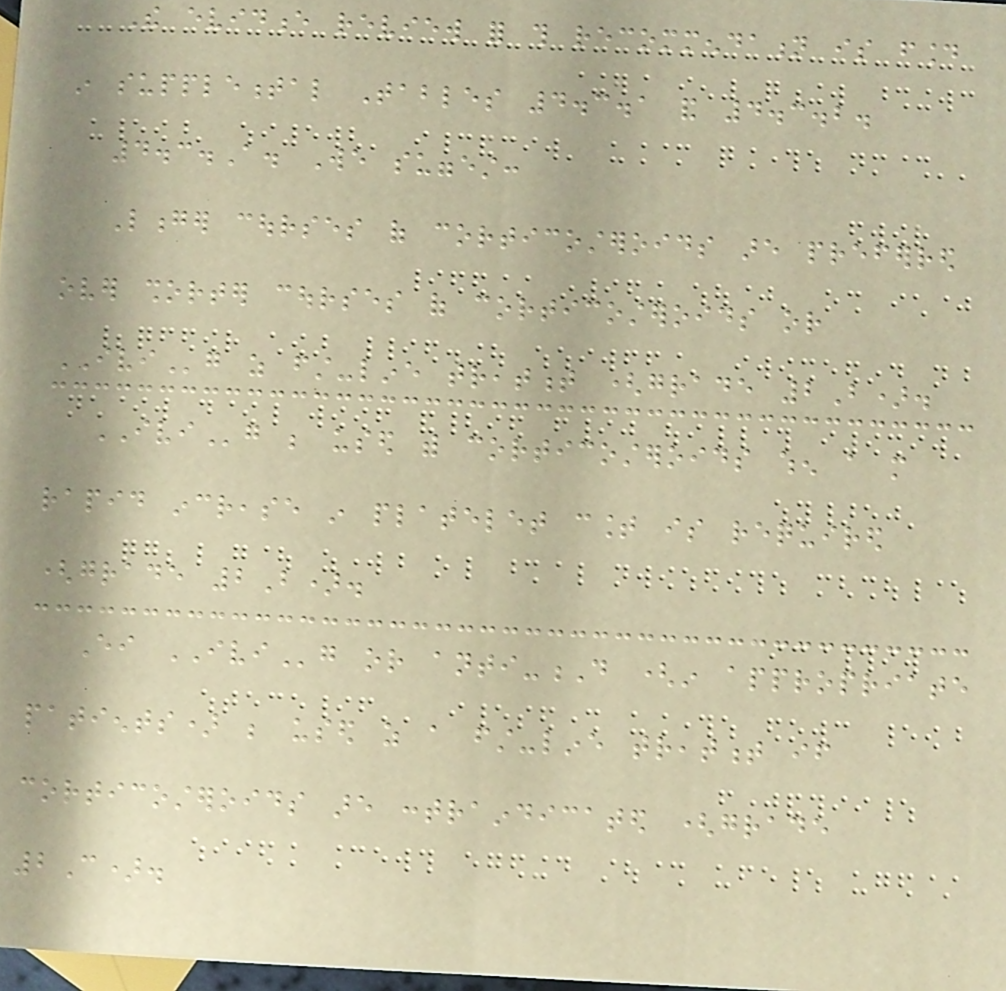The evidence review for this recommendation is found
in supplemental Tables 4.3.1 and 4.3.2.
4.3.A. We suggest:
Longer courses of corticosteroids are preferred
over shorter courses of corticosteroids or
IVIg as first-line treatment (grade 2B).
IVIg be used with corticosteroids when a more
rapid increase in platelet count is required
(grade 2B).
Either IVIg or anti-D (in appropriate
patients) be used as a first-line treatment if
corticosteroids are contraindicated (grade
2C).
